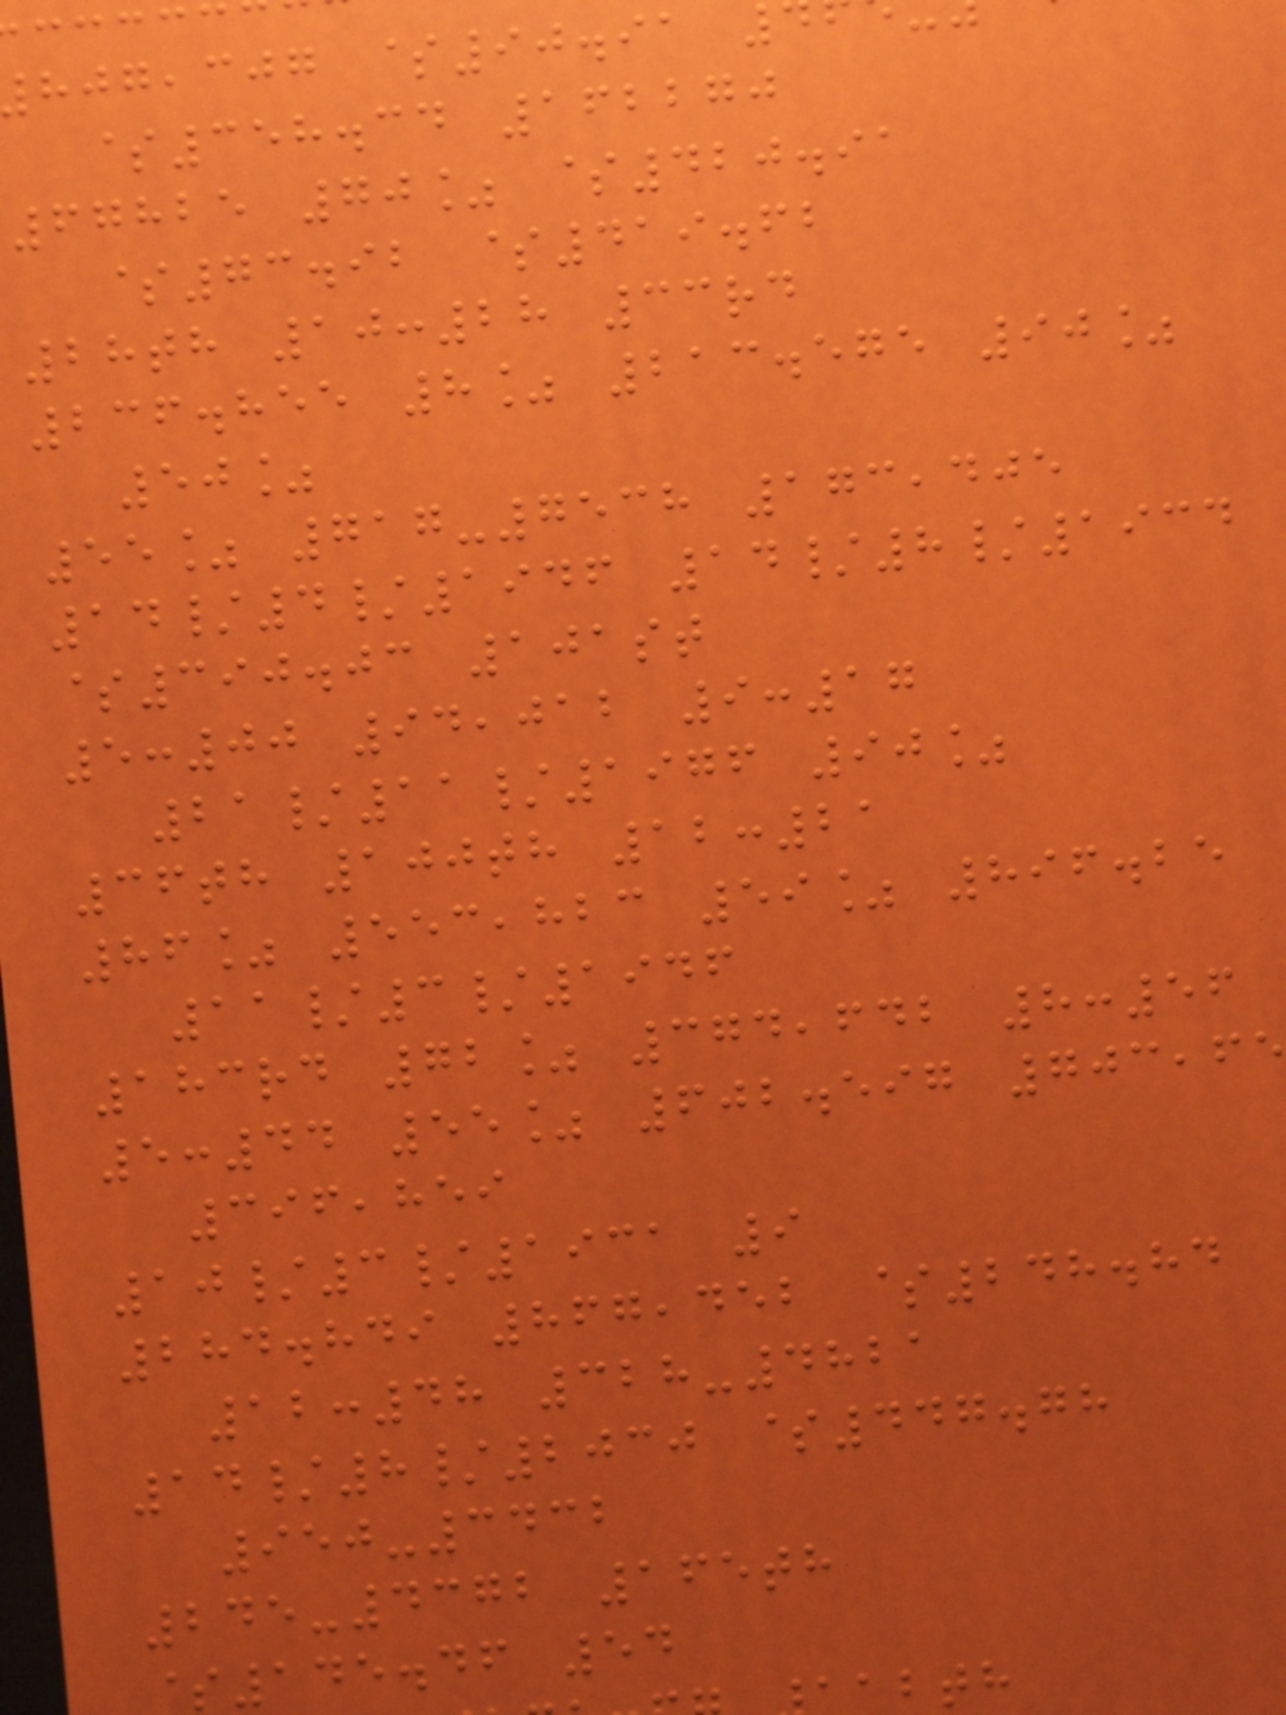,cjg $90.91
$358.34 162270
67825 70% $420.91
$73.92 $419.62
28th 10:28 33rd
236.855 8% 213.575 90%
50%
55% 717-7538 173,405
14/4/1946 14/8/1934
$390.03 101st
5:00 94,012 9:17
21/11/1976 90%
36th 100th 12:21
86% 553,823 59% 896.25
11/3/1946
183rd 72% 374,642 8:56
5:44 55% 602.597 703,65
396,859
10/3/1931 9
284.849 867,452 $248.84
12:48 328-4821
14/8/2030 $447.78
950-3432
245-4372 165th
145.46 54
